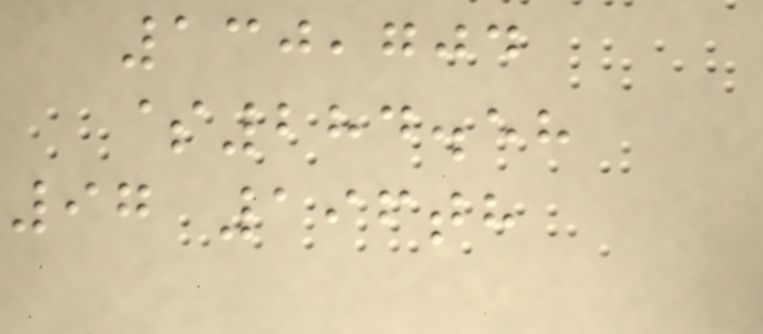130,704
$284.58
97 196th
